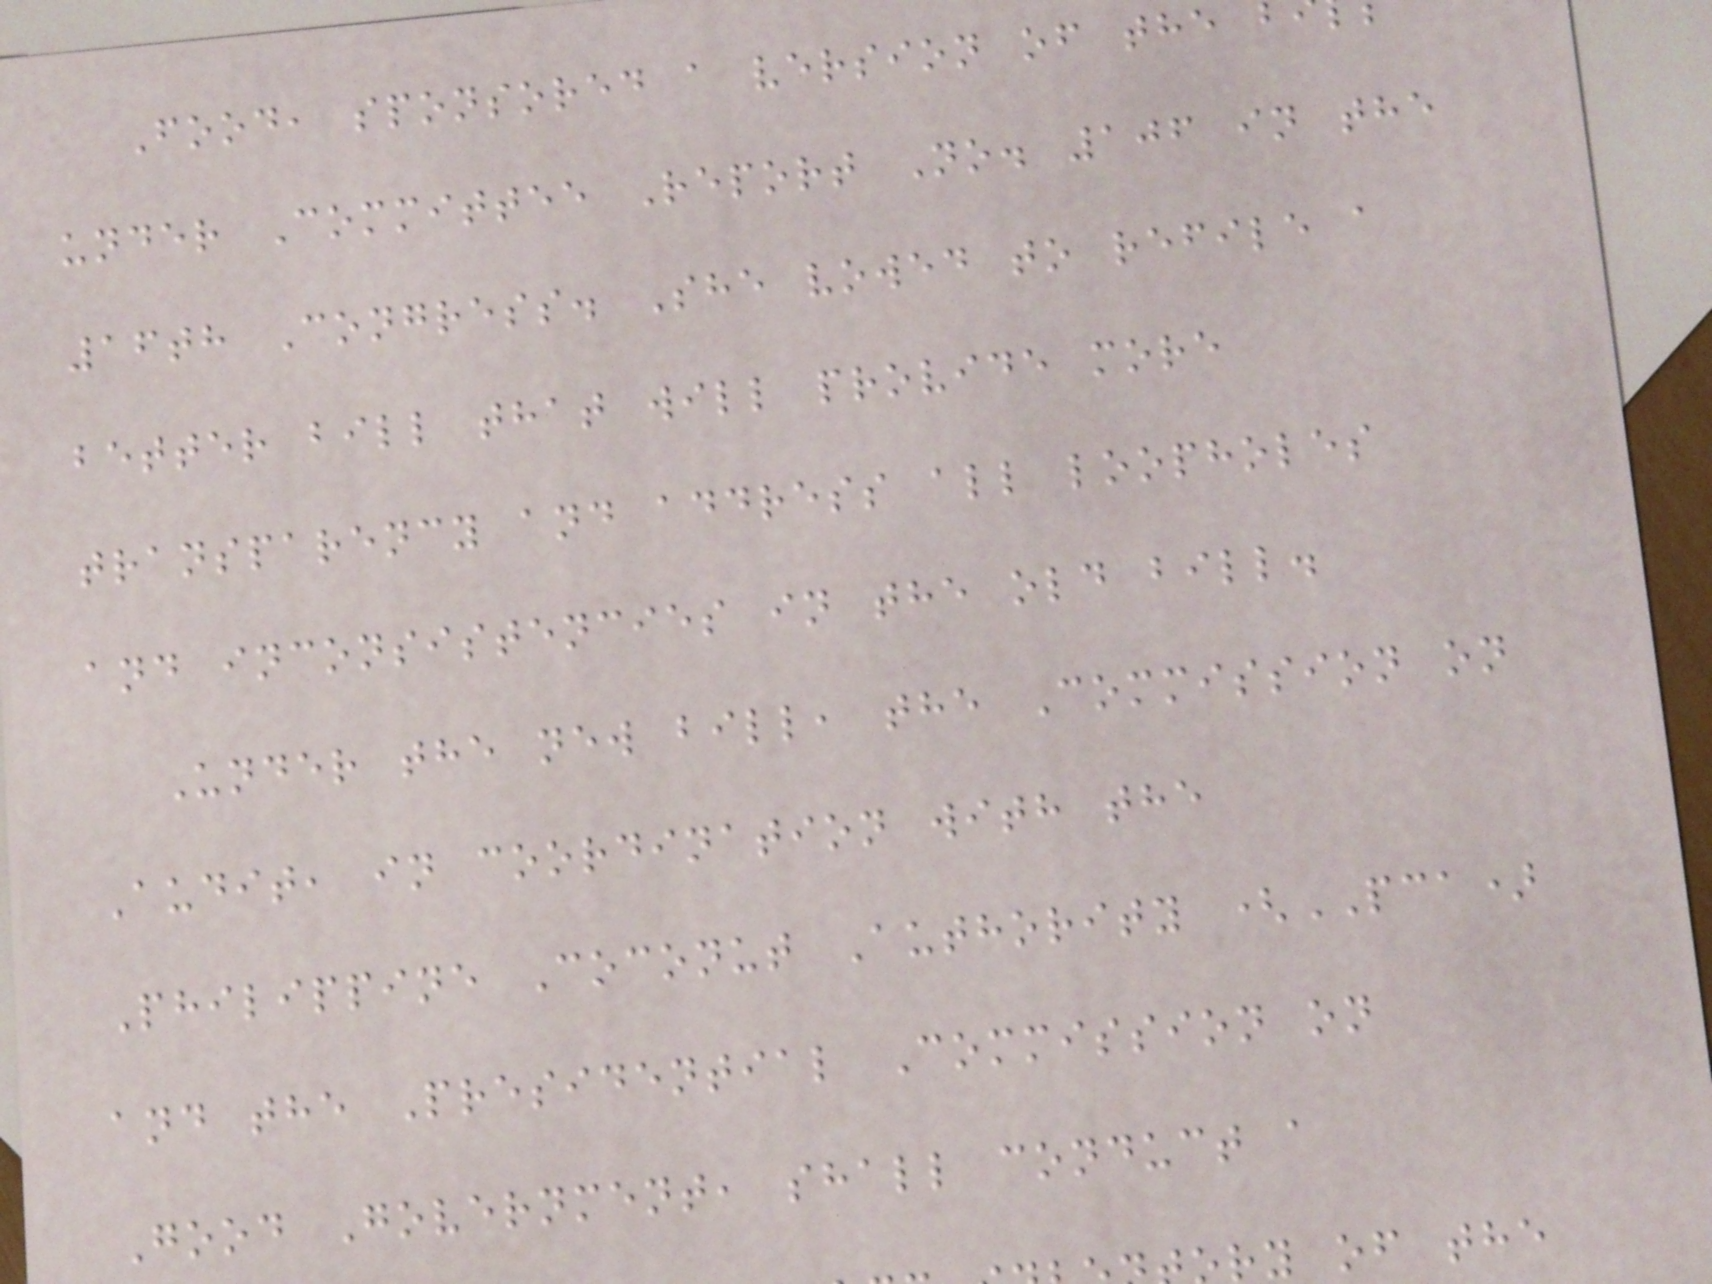Food, sponsored a version of the
under Committee Report No. 106 in the
16th Congress. She vowed to refile a
better bill that will provide more
transparency and address all loopholes
and inconsistencies in the old bill.
Under the new bill, the Commission on
Audit, in coordination with the
Philippine Coconut Authority (PCA)
and the Presidential Commission on
Good Government, shall conduct a
